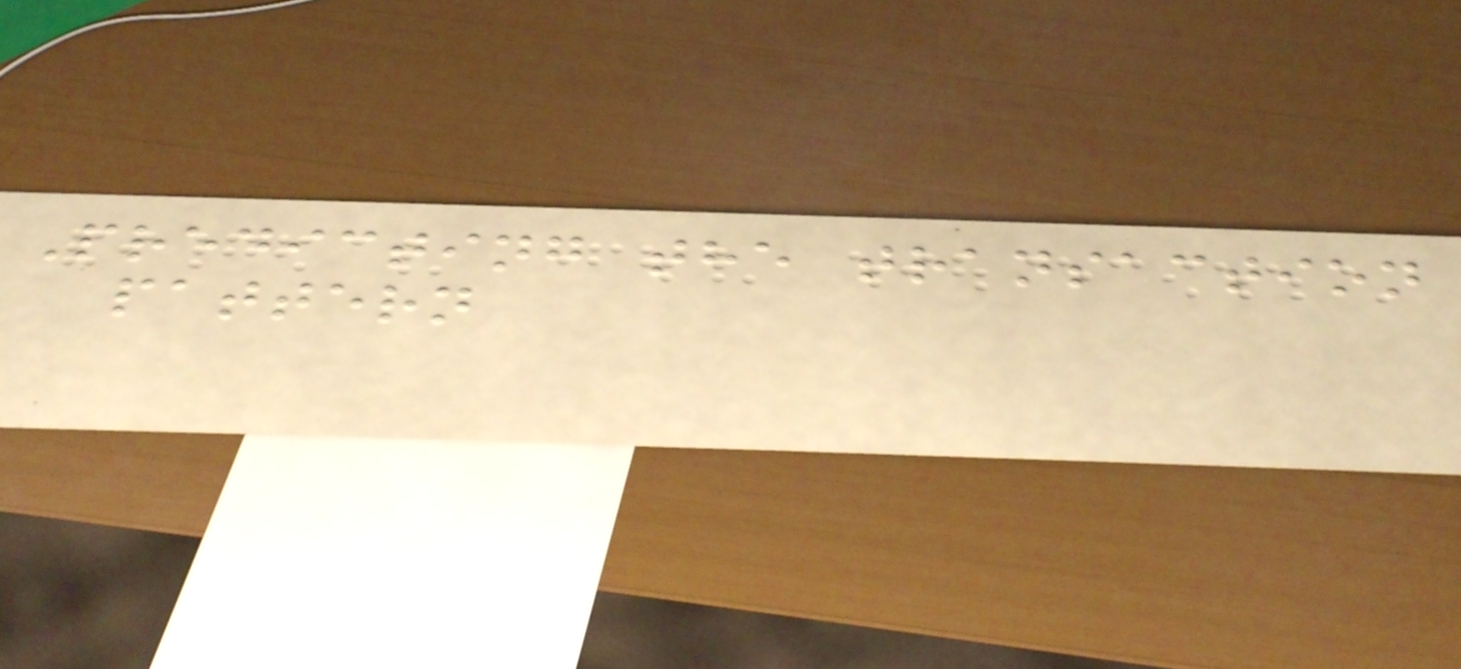Predicting the transaction
pattern
